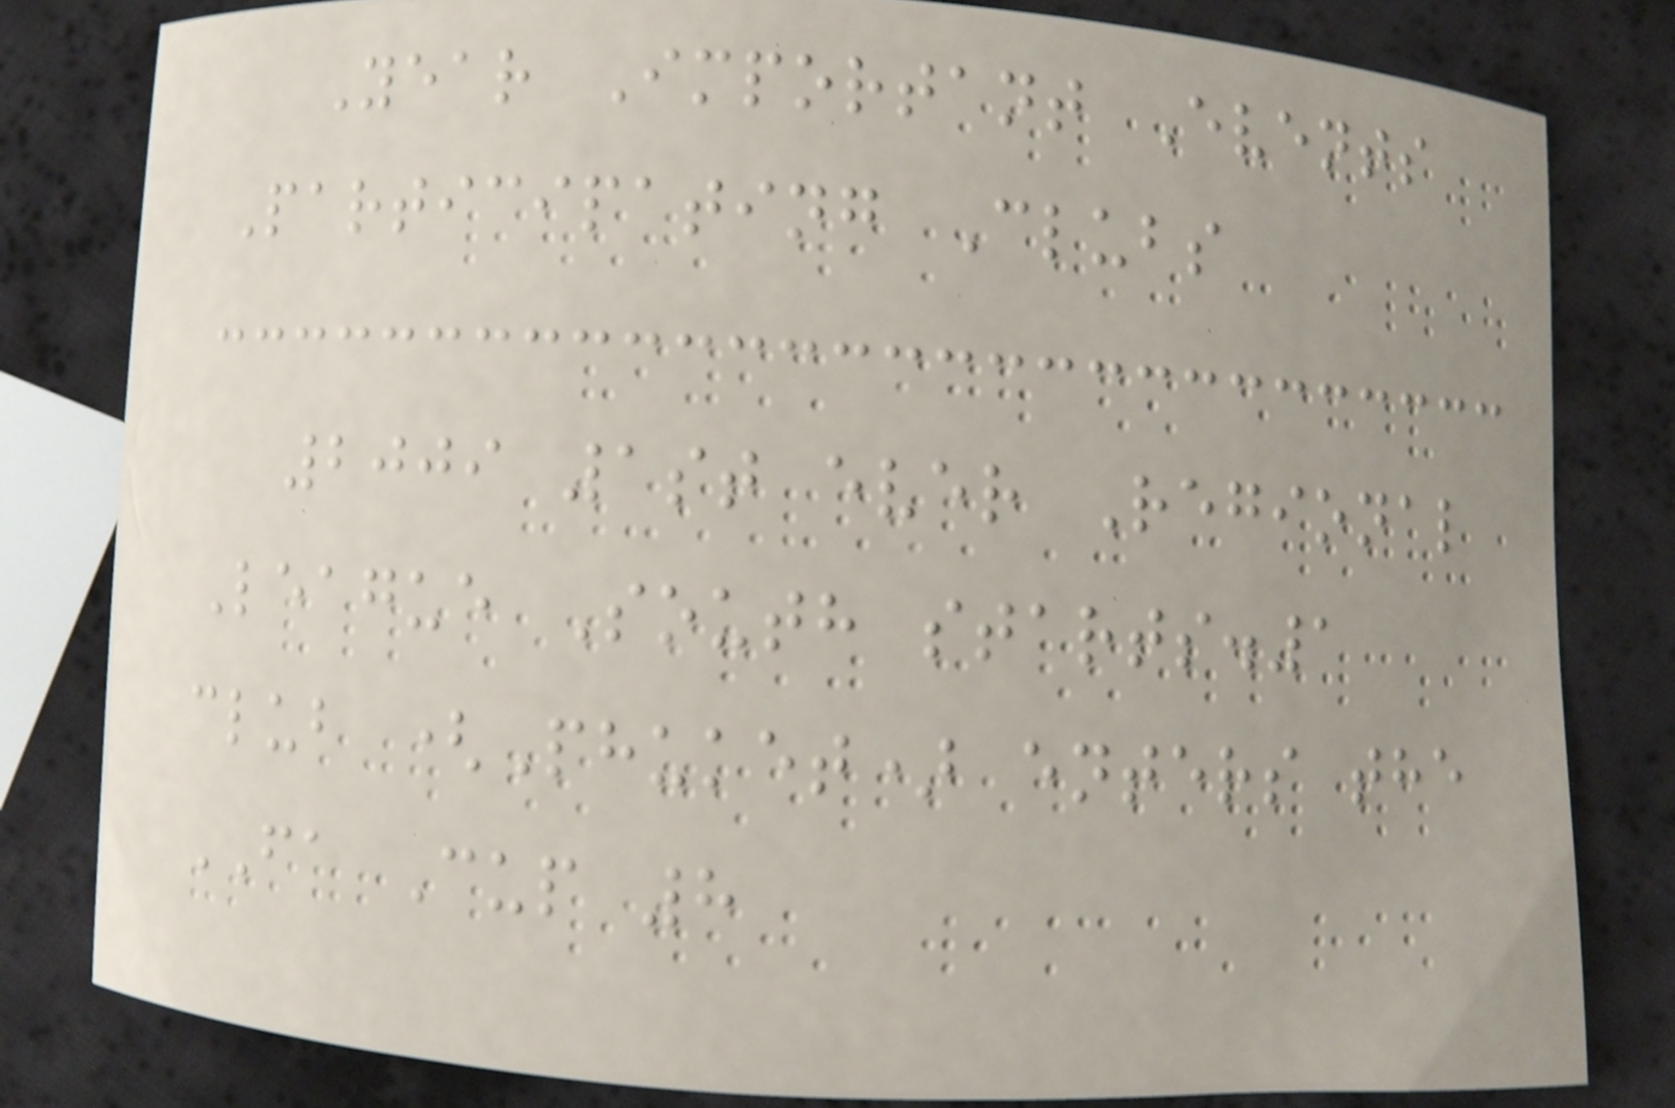Year Important Events
Participating Clubs
2009 1st ever Regional
League South starts.1
club (Phuket) enters the
FA Cup 8
